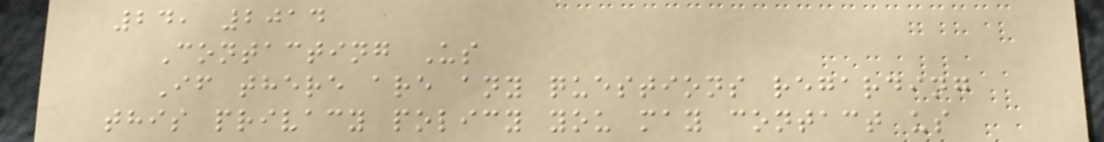24, 2014
Contacting Us
If there are any questions regarding
this privacy policy you may contact us
